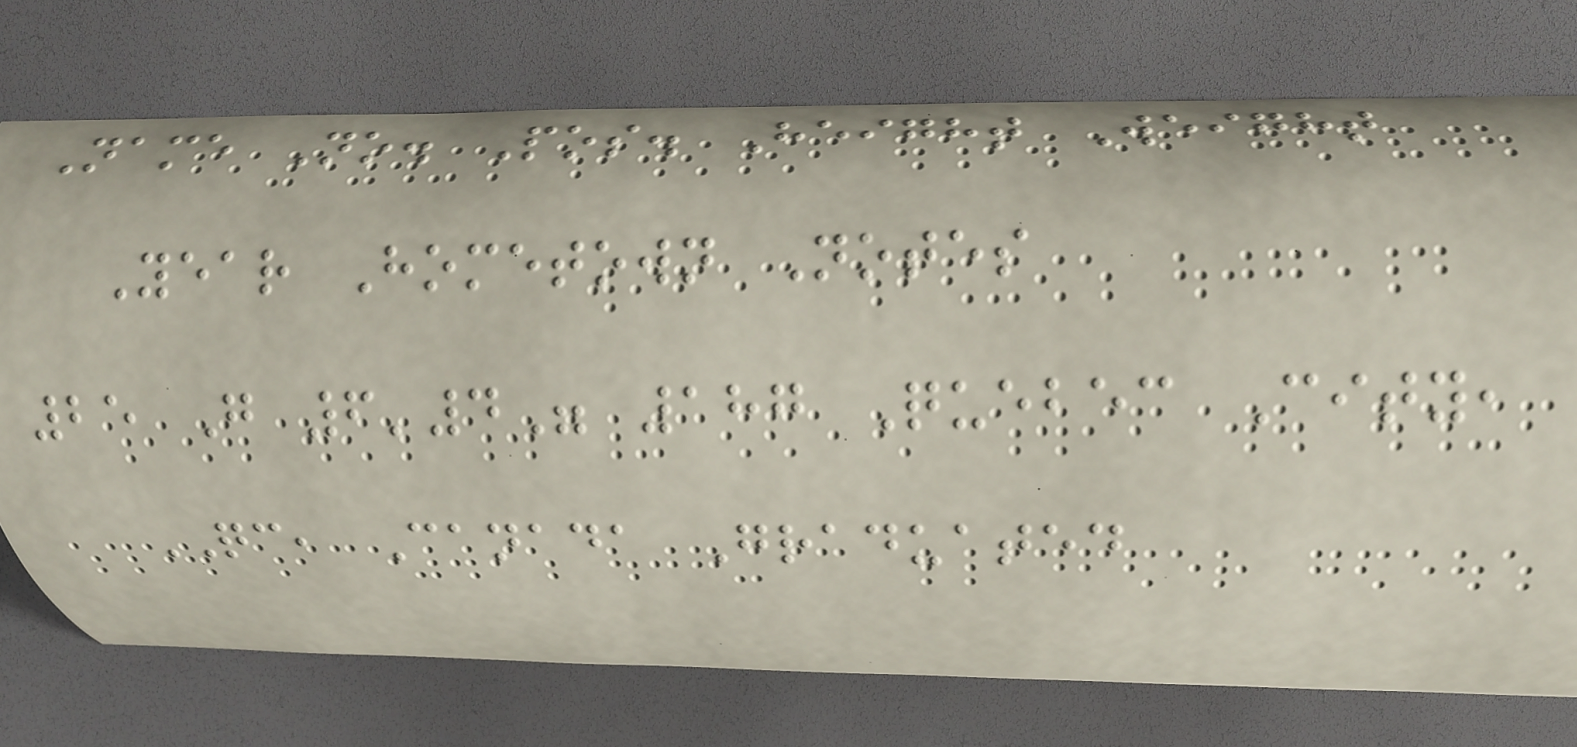Name No. Pos. Height Weight
Year Hometown Notes
25 G 6'4" 187 Quebec City,
QC, Canada Graduated
